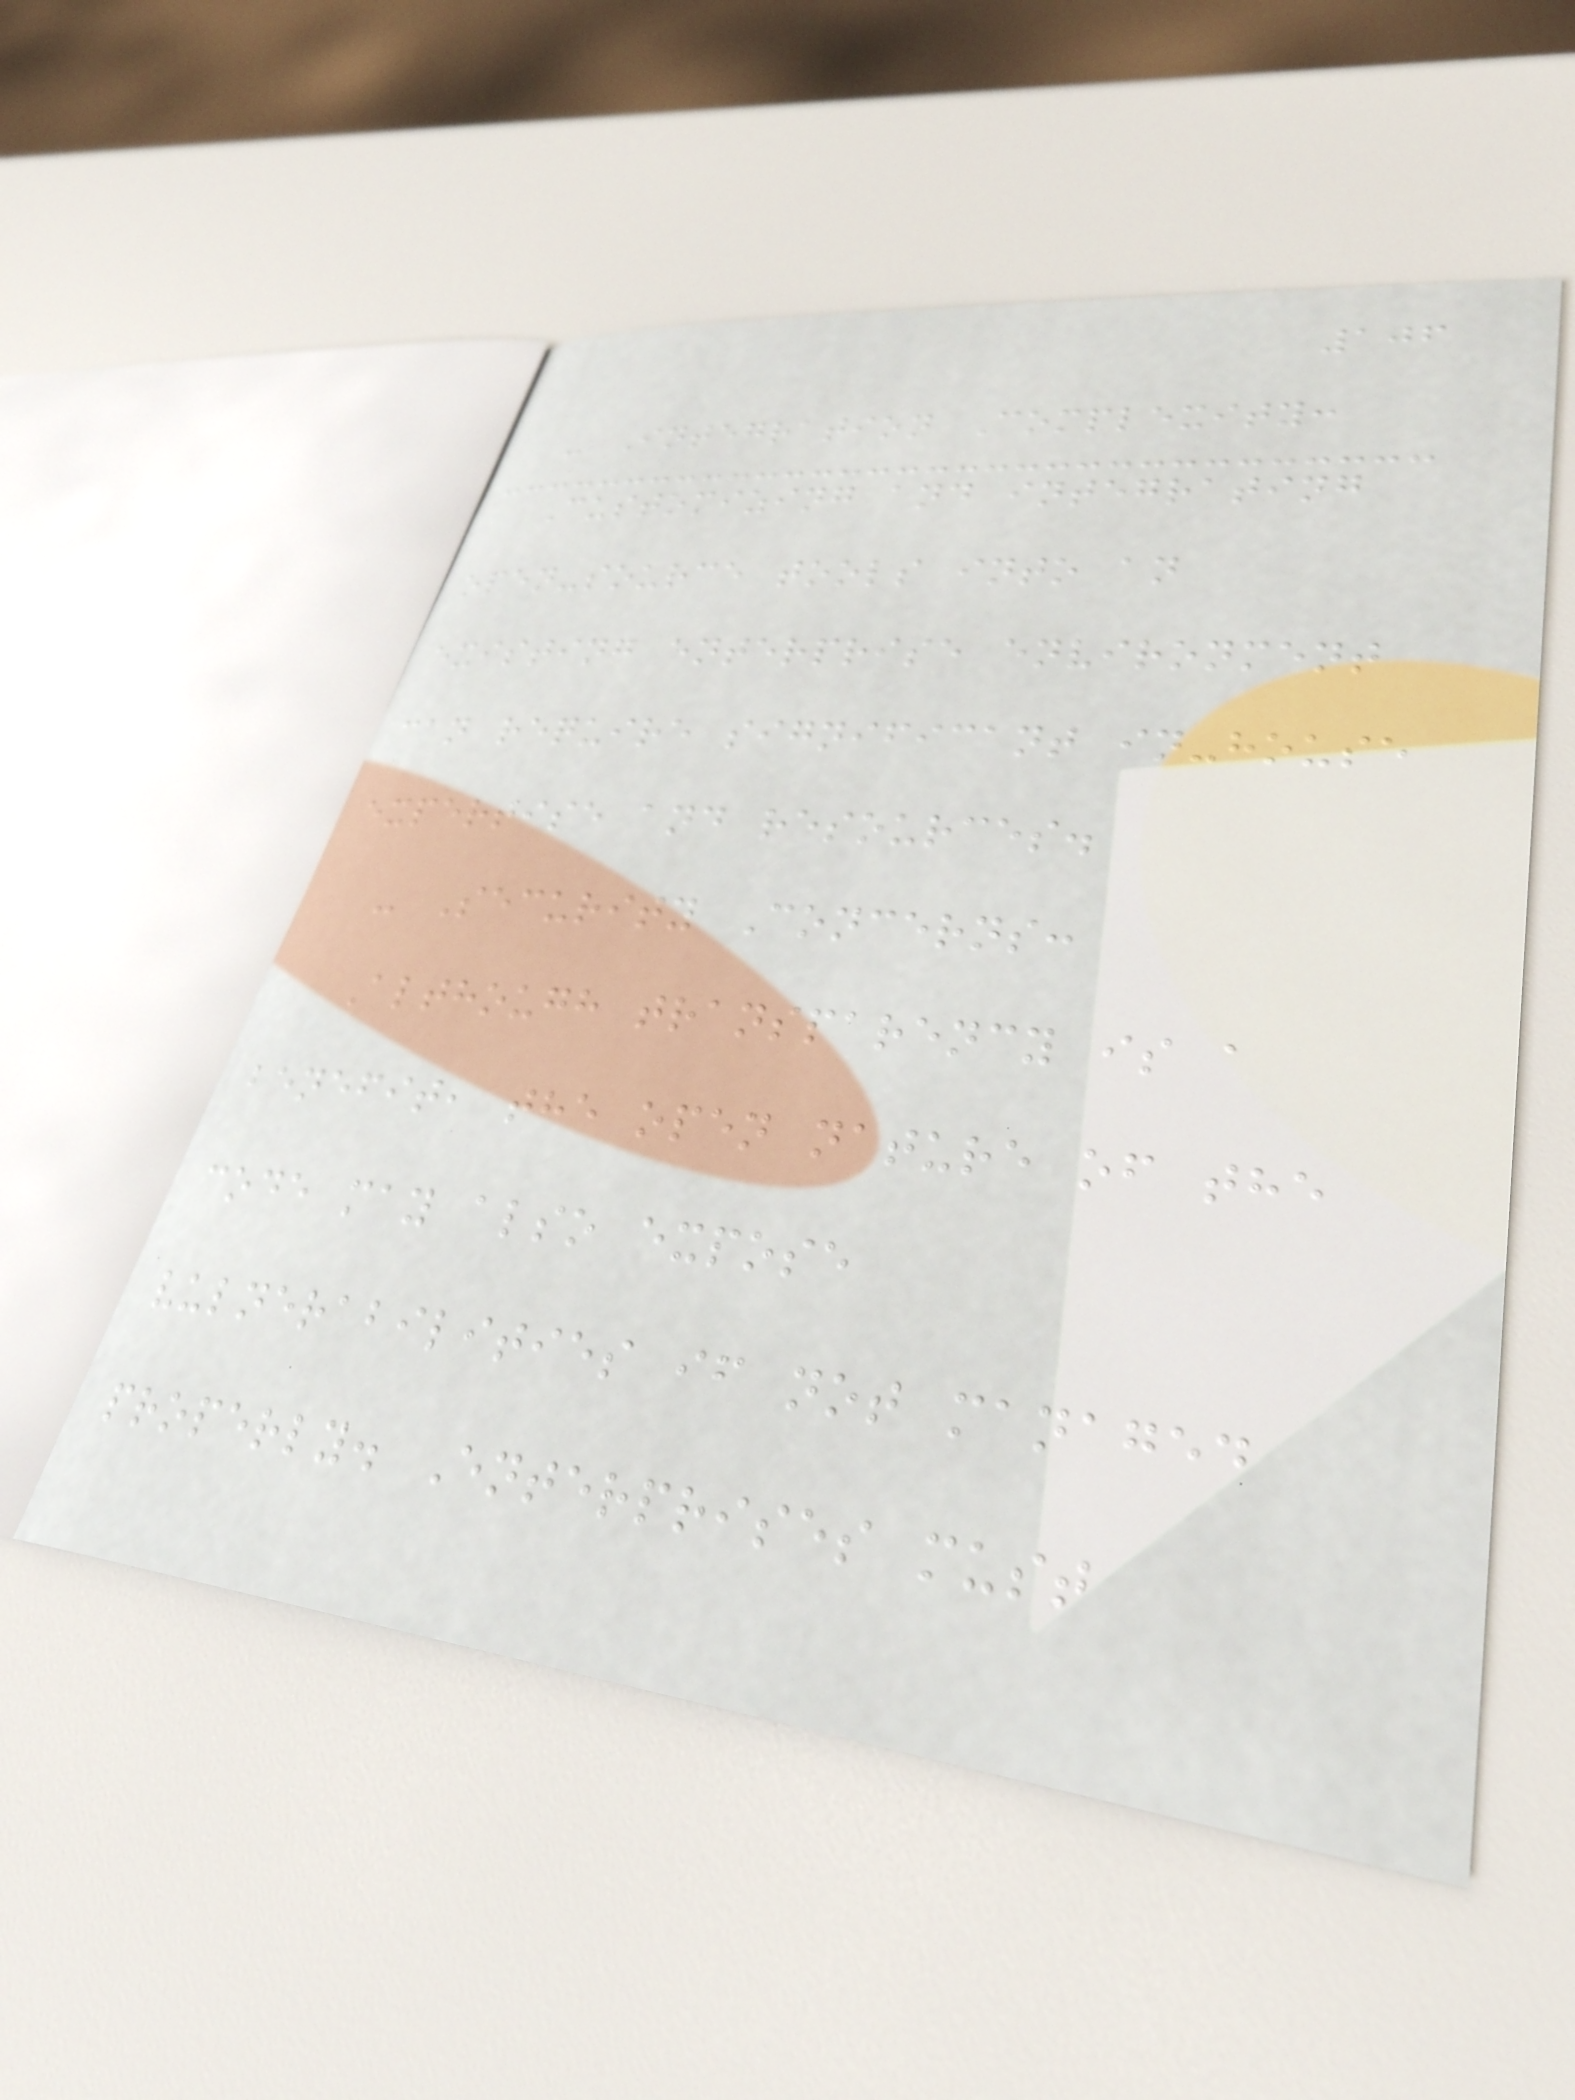106
- Integration Complexity:
Customizing and integrating
open-source tools into an
existing enterprise environment
can require significant in-house
expertise and resources.
- Security Concerns:
Although transparency is a
benefit, the open nature of the
code may also expose
vulnerabilities if not managed
properly. Enterprises must
